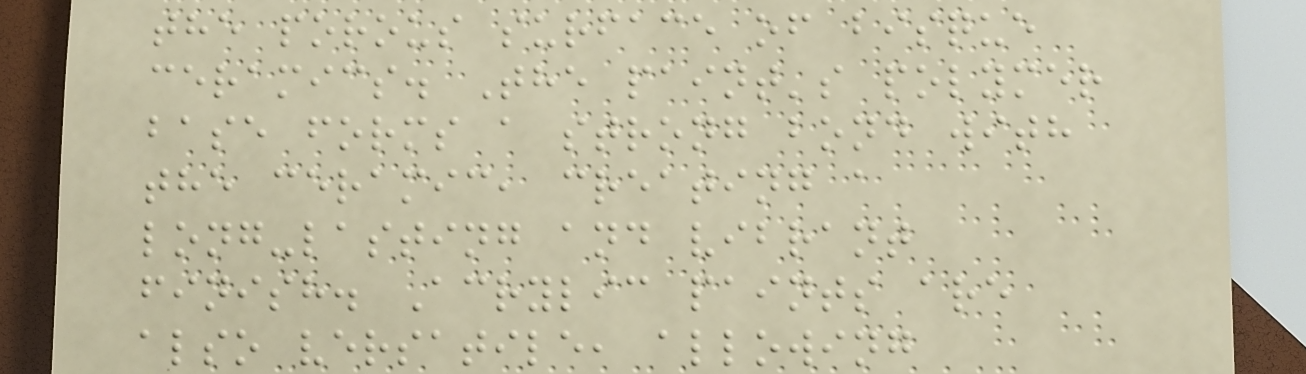the porous surface of bisque
ceramics. The paint's polymer
base forms a strong bond with
the ceramic, creating a
long-lasting and vibrant
finish. Acrylic paints are
also versatile, allowing
